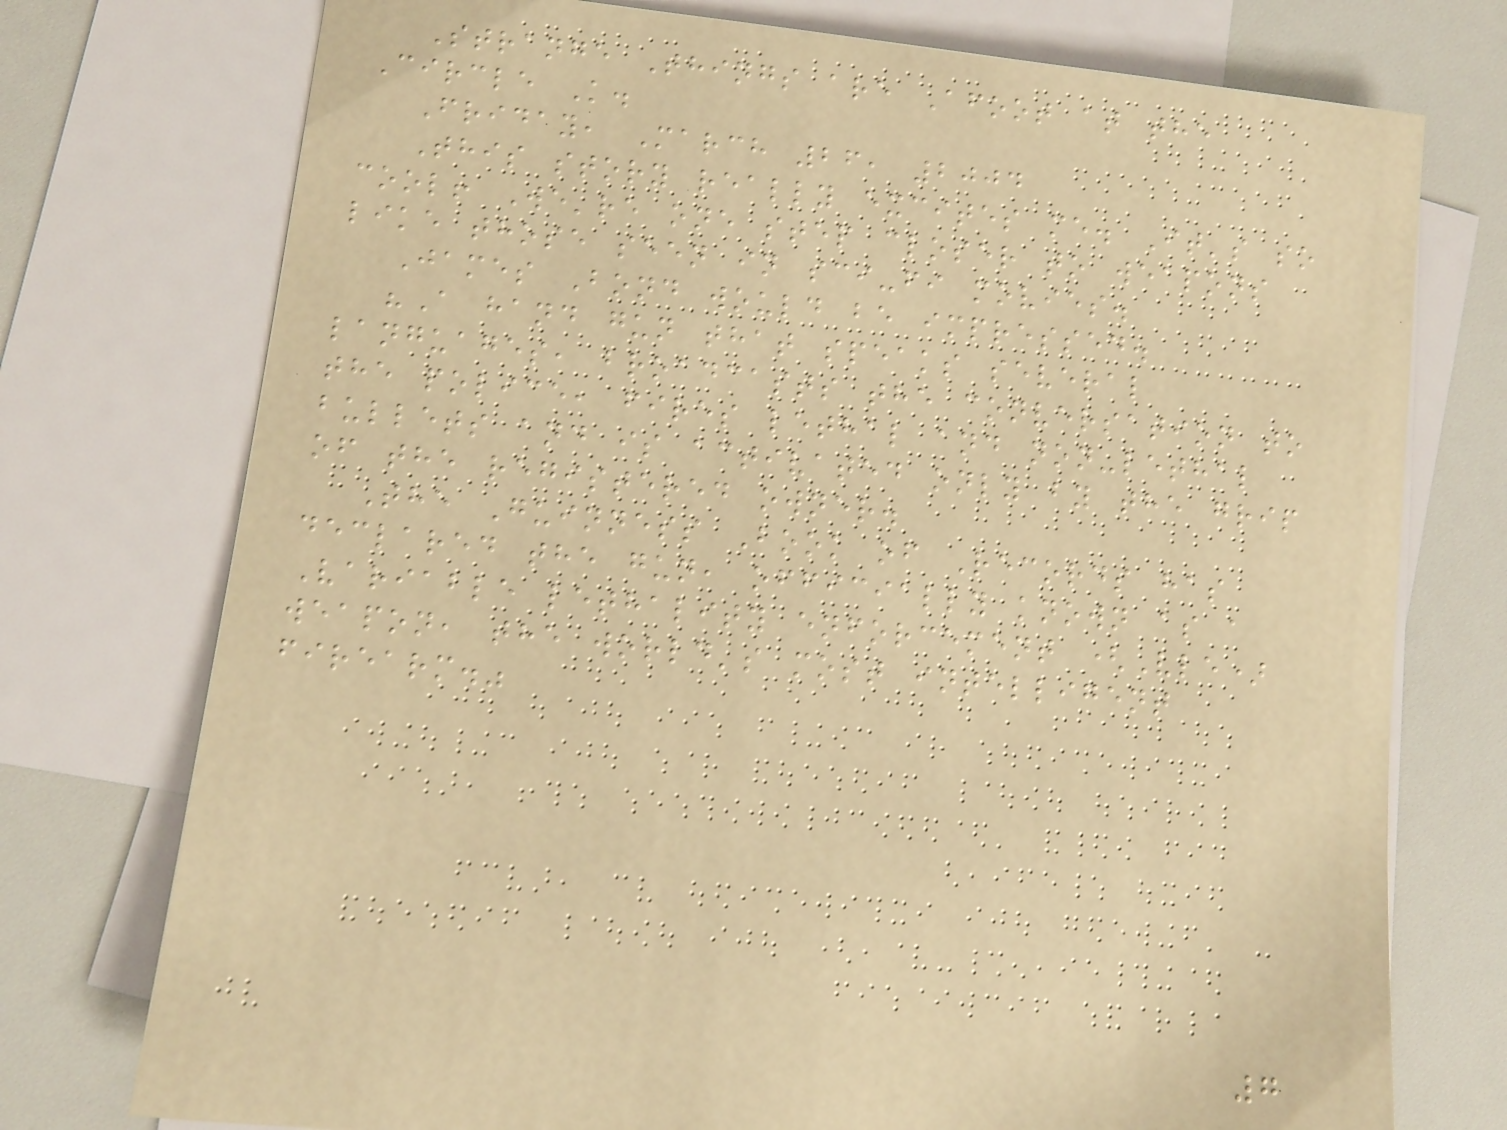Strange Things are Afoot at the
Circle K.
Friday, March 26, 2004
This story really excites me. It's so
cool! We're one step closer to weapons
like those seen in sci-fi movies.
James Bond would be impressed.
"A hand gun that speaks several
languages, broadcasts the conversation to
the police, fires lethal and non-lethal
bullets and is activated only by the grip
of the registered owner.
The Guinness Book of Records has
declared the gun, officially known as a
Variable lethality enforcement (Vle)
weapon, the world's most intelligent
firearm."
7
